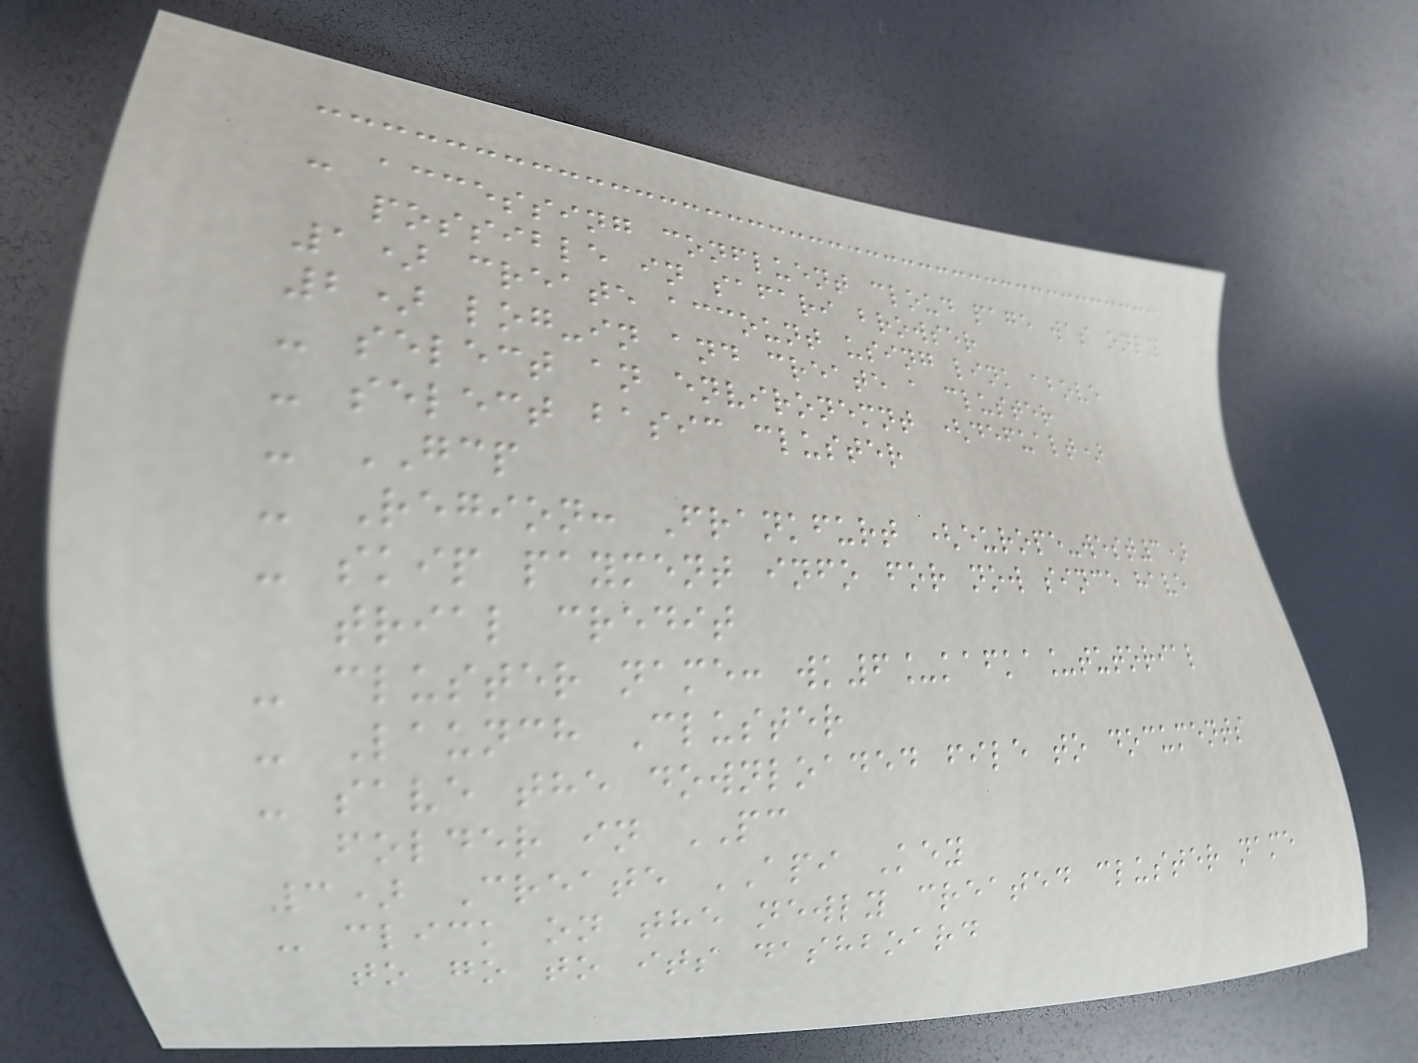- accessing confluent cloud page was only
possible in safari browser
1) create account using link above
2) log-in and create a cluster
- select an environemnt (defualt)
- select basic cluster
- GCP
- Region: Frankfurt (europe-west3)
- skip payment info for now since have
trial credit
- cluster name: wk6_kafka_tutorial
- Launch Cluster
- save the downloaded file to documents
folder in PC
3) Create API Key
- click on the newly created cluster name
to go to its dashboard
